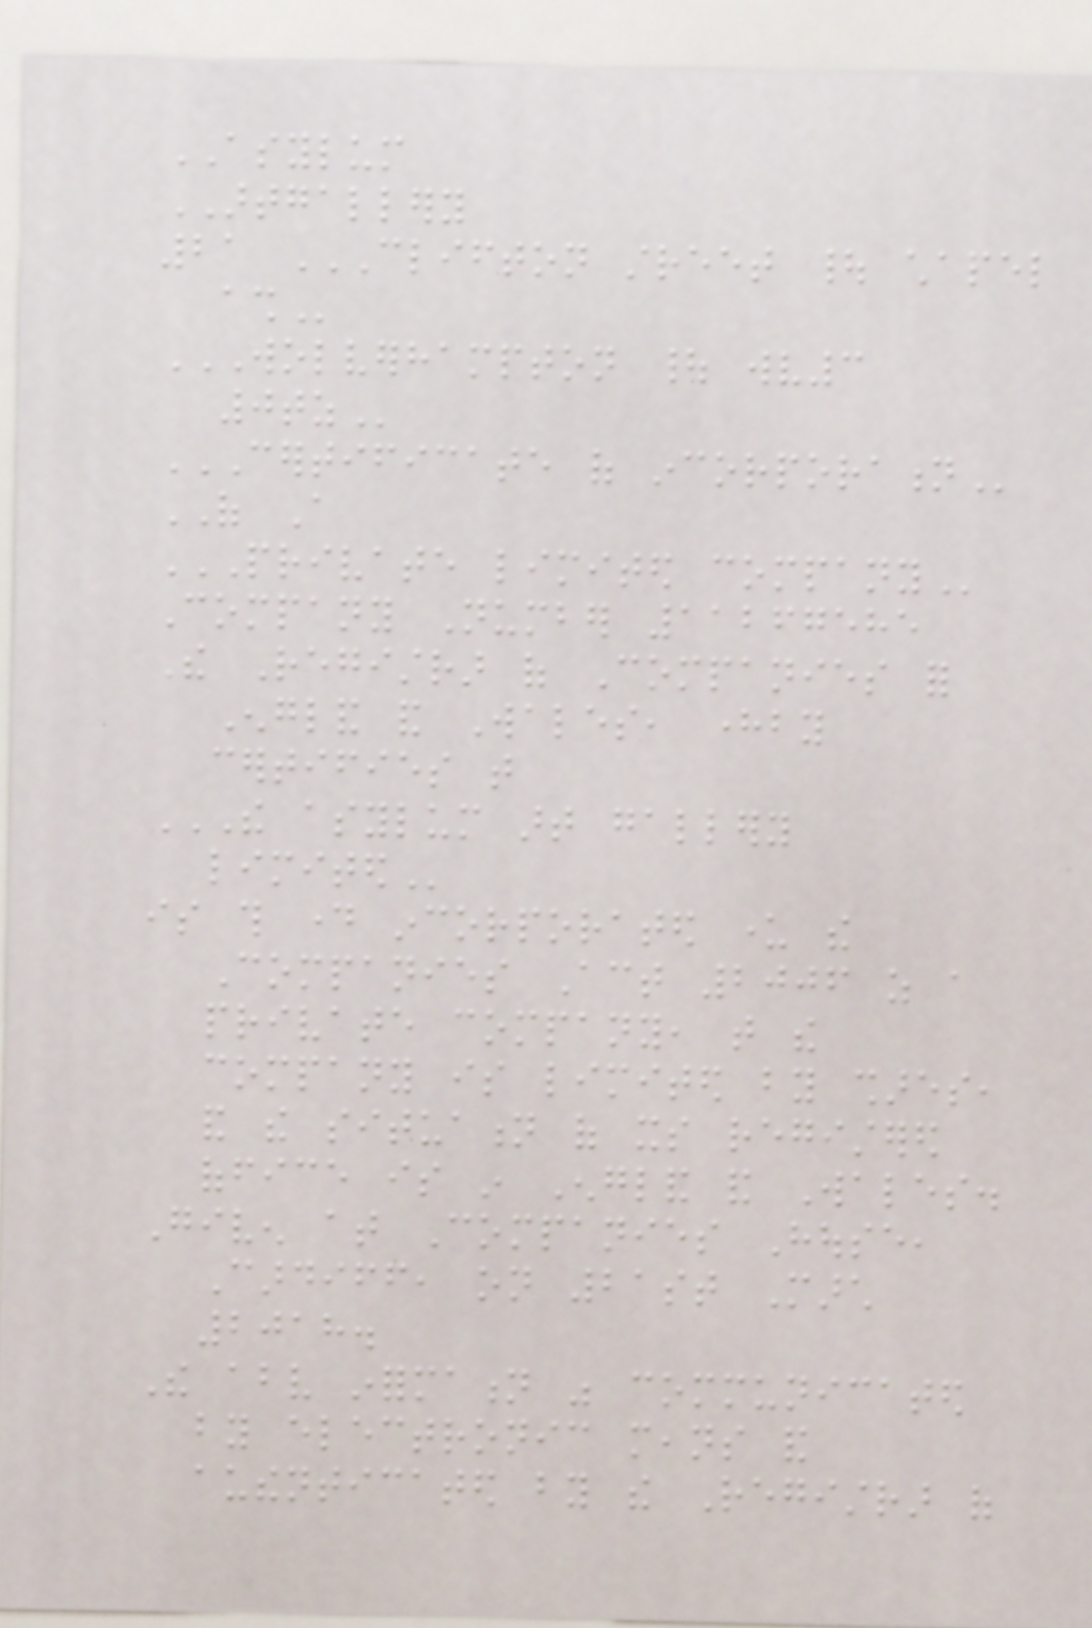ASYLUM
ARTGALLERY
21 CLIFTON STREET | CHAPEL
ASH
WOLVERHAMPTON | WV3
0TZ
CERTIFICATE OF INCORPORATION
OF A
PRIVATE LIMITED COMPANY
Company Number 11267585
The Registrar of Companies for
England and Wales, hereby
certifies that
THE ASYLUM ART GALLERY
LIMITED
is this day incorporated under the
Companies Act 2006 as a
private company, that the
company is limited by shares,
and the situation of its registered
office is in England and Wales.
Given at Companies House,
Cardiff, on 21st March
2018.
The above information was communicated
by electronic means and
authenticated by the Registrar of
